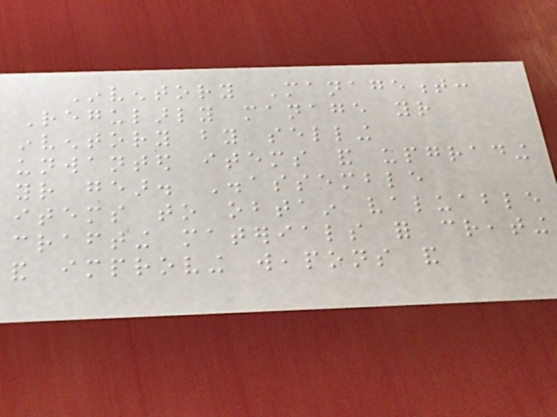Inventory Management:
Regularly manage your
inventory by selling
unwanted items and upgrading
your gear. Disassemble
items to obtain valuable
crafting materials for creating
and improving weapons and
